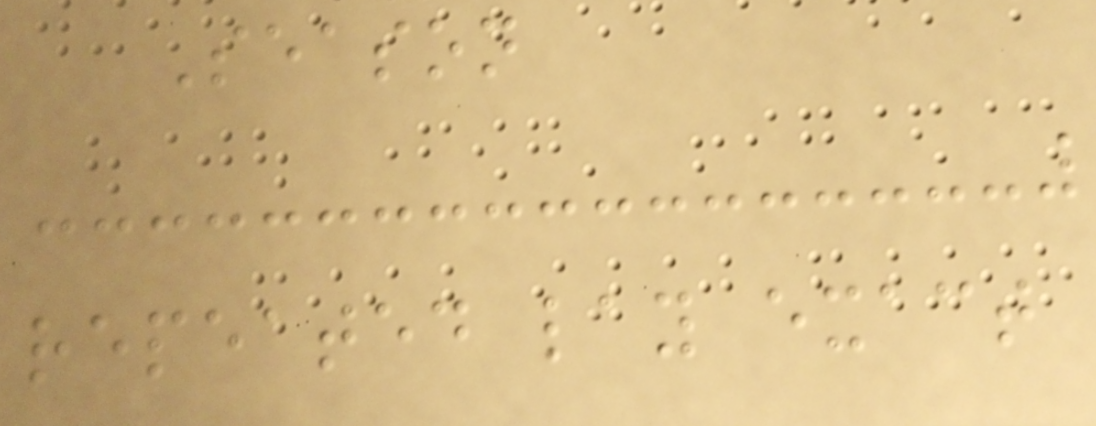Season
repeated lay exact
